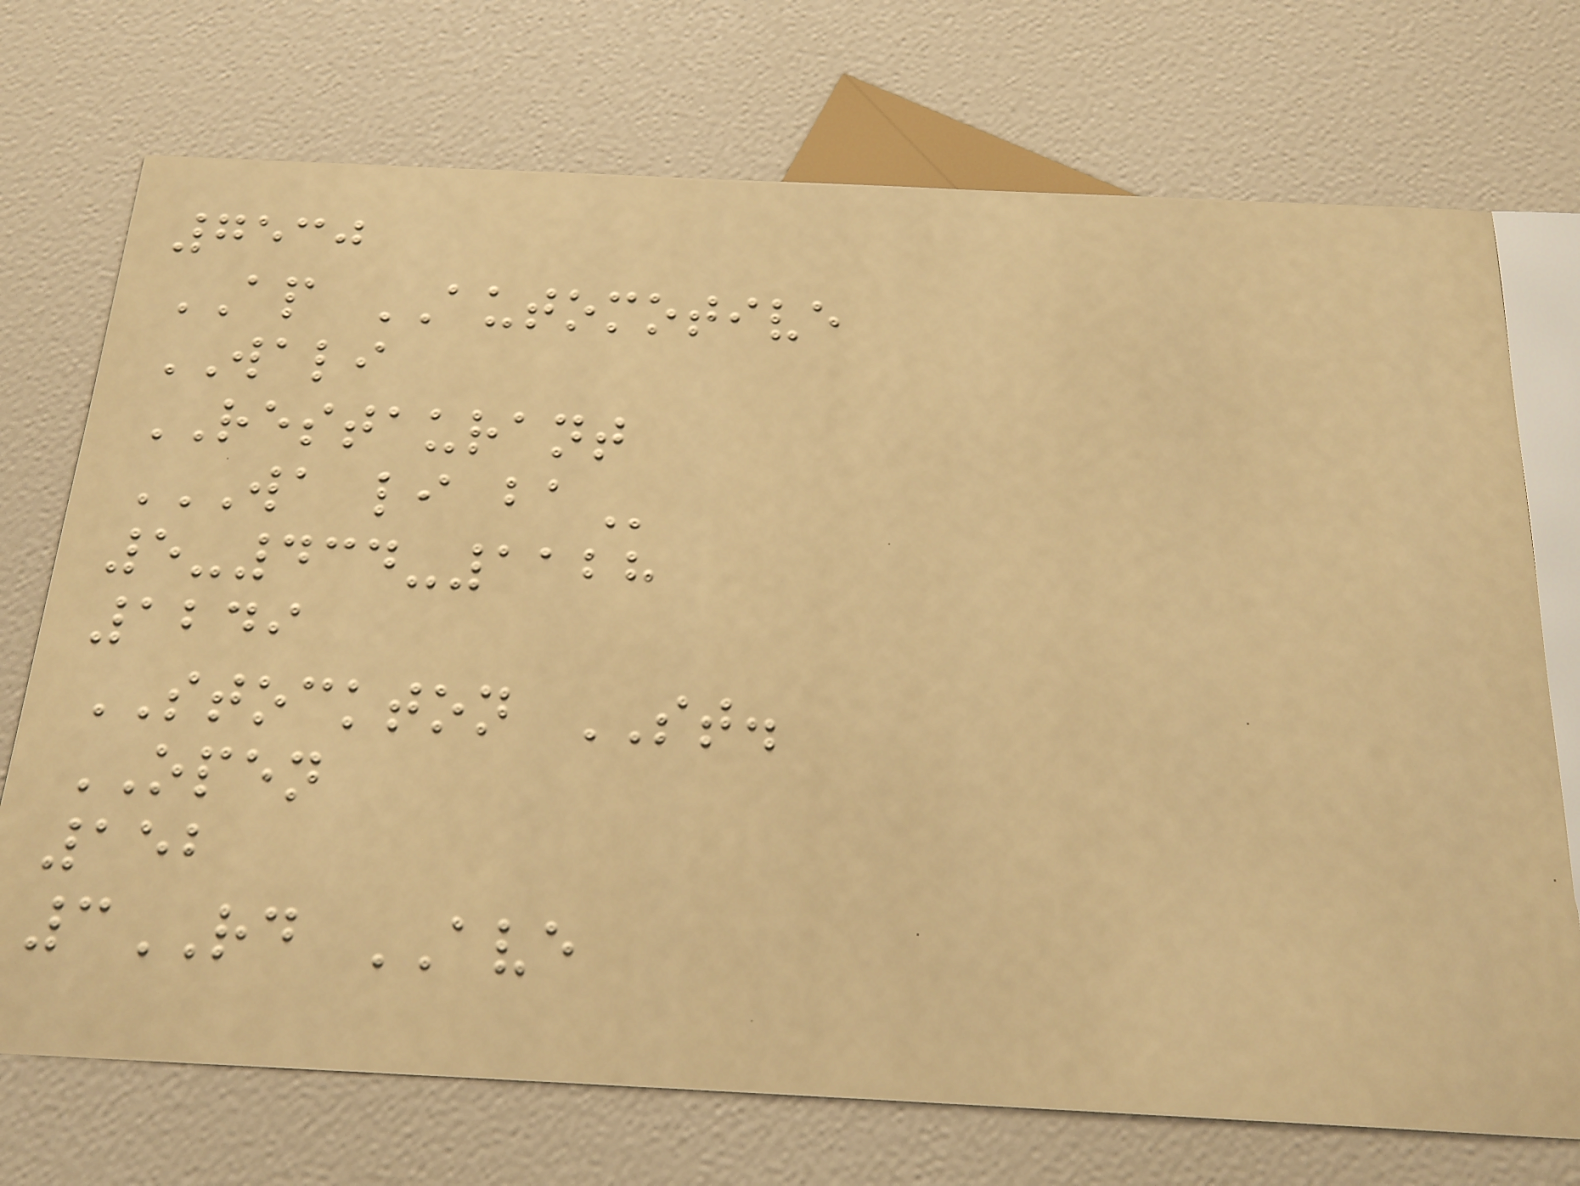7530
AP AUTOMOTIVE
WALI
RESTAURANT
WA LI BA
5-434-1128
1249
STOCKTON ST.
OPEN
152
3RD AVE
